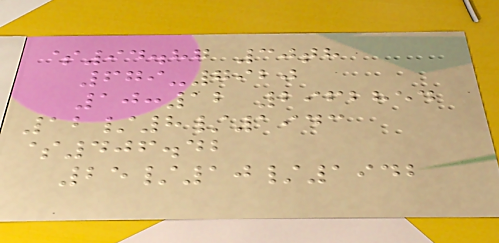$94.87 30th
679-7920
10:12 2962854
12/8/1943
$406.42
25/10/1942
